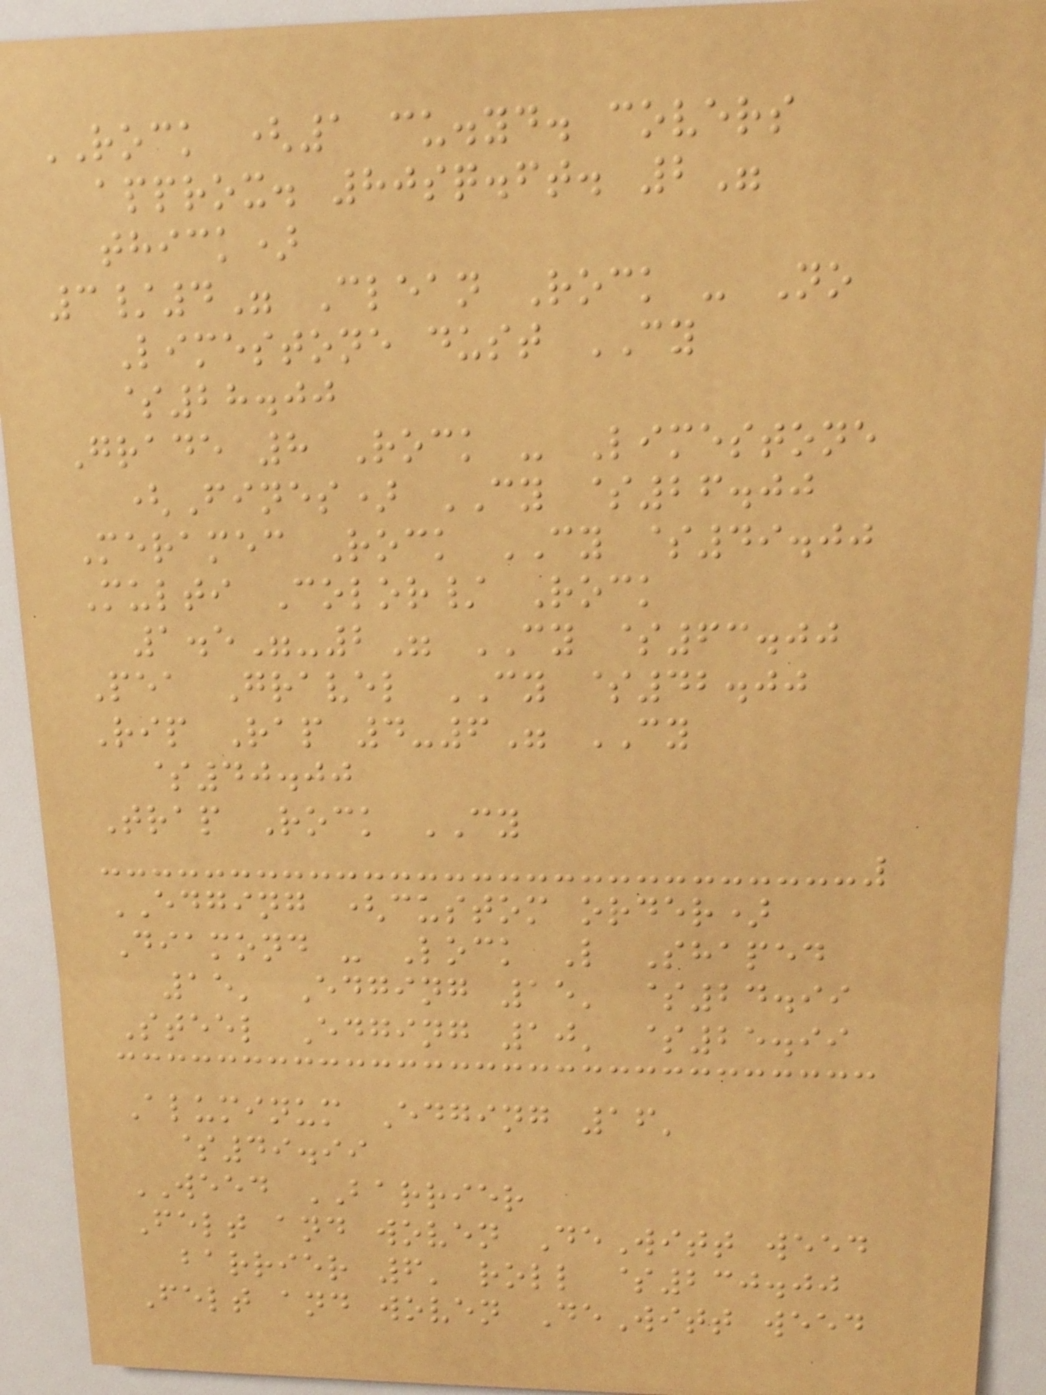ROCK (1 cu.yd. covers
approx. 80sq.ft. 2"
thick)
3/4" Clean Rock - No
Limestone dust CY
$28.00
Grade 8 Rock - Limestone
(Fines) CY $26.00
Meramec Rock CY $49.00
Multi Color/ Rock
1.5"-2" CY $63.00
Pea Gravel CY $42.00
Rip Rap 4-6" CY
$40.00
Trap Rock CY
EDGING (custom order)
Diamond - Lock L Shaped
15' Edging 15' $24.99
Steel Edging 10' $25.99
Aluminum Edging 16'
$49.99
WEED BARRIER
Felt and woven DeWitt weed
barrier 6' roll $230.00
Felt and woven DeWitt weed
